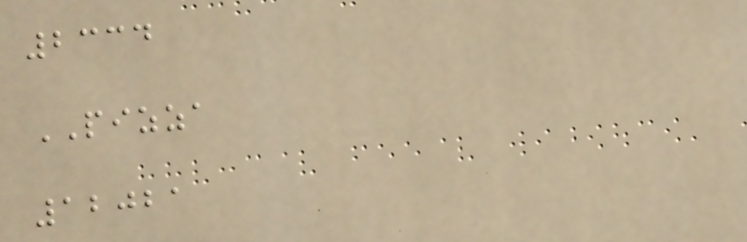2334
PIZZA
12021
